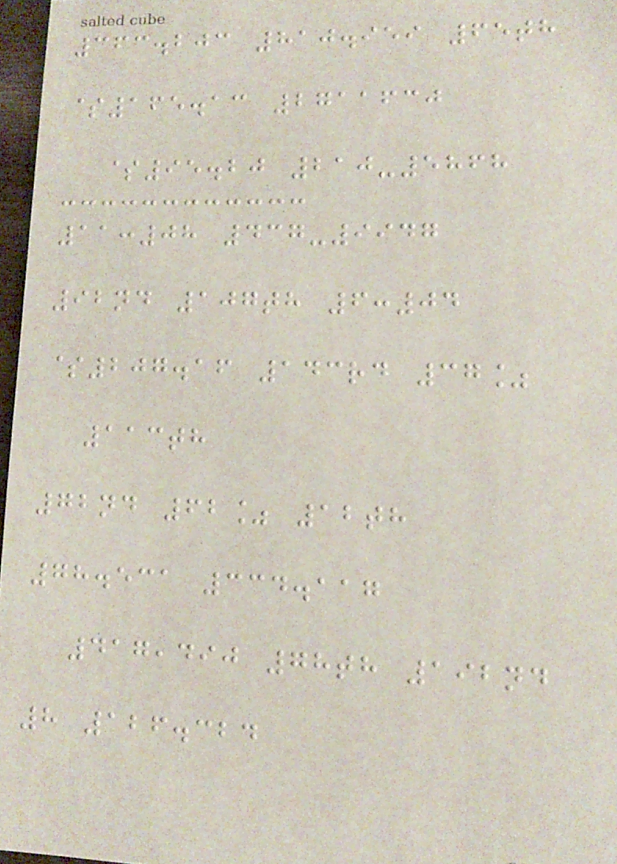363.203 810.959 65th
$165.13 2711630
$95.20 210-5868
11:08 437-9947
92nd 107th 6:04
$207.16 143rd 37%
113th
72nd 62% 12th
78.531 334.117
417,490 78th 192nd
8 126.324
